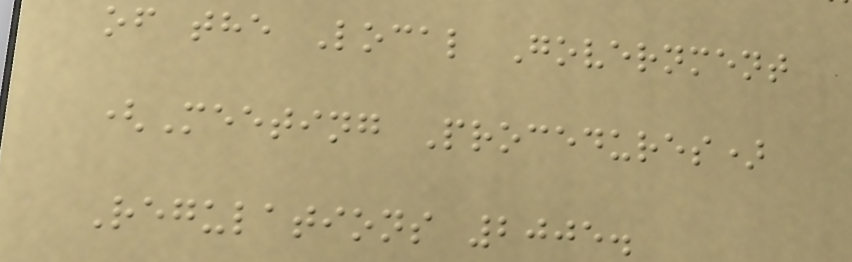of the Local Government
(Meeting Procedures)
Regulations 2005.
